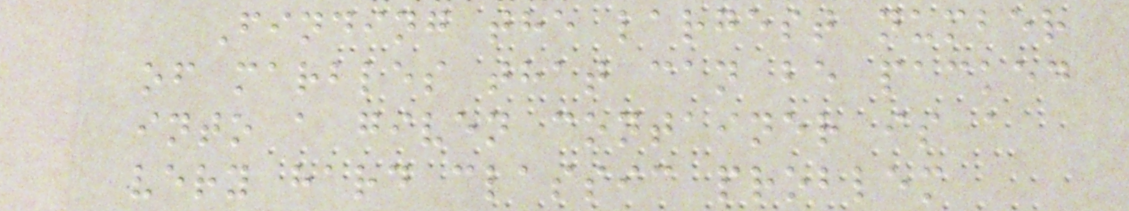Finding the largest number
of marbles that can be packed
into a given container is a
very hard classic problem
